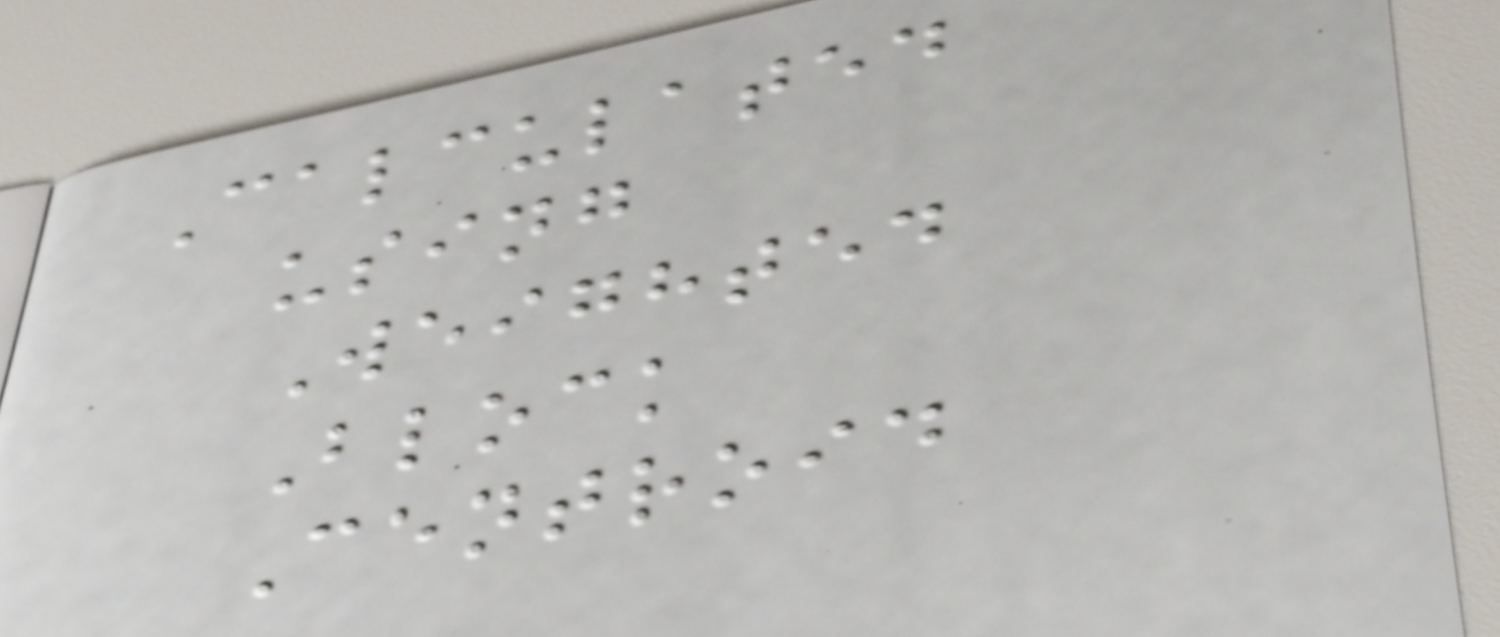Calculated
using
Weighted
Block
Centroid
